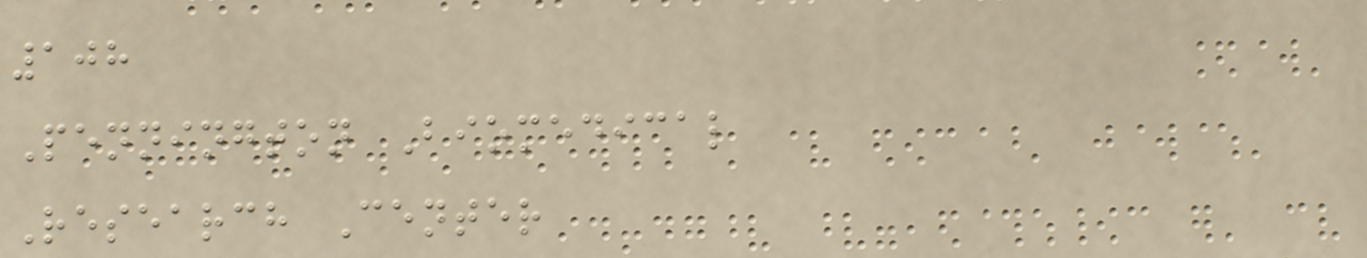108
Pennington Biomedical
Research Center
